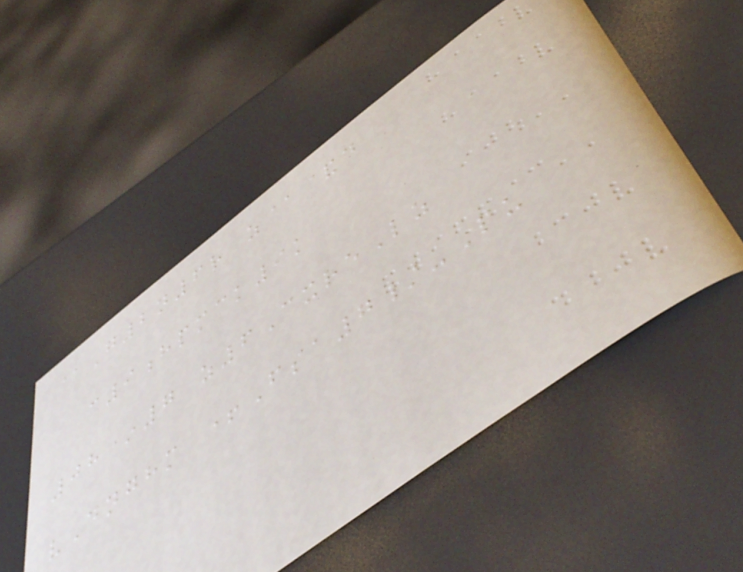@G2n6r z@&d
c9hpmck9k
08*7 z6CxreLz
vDnghm +Fsa7/-Pu
